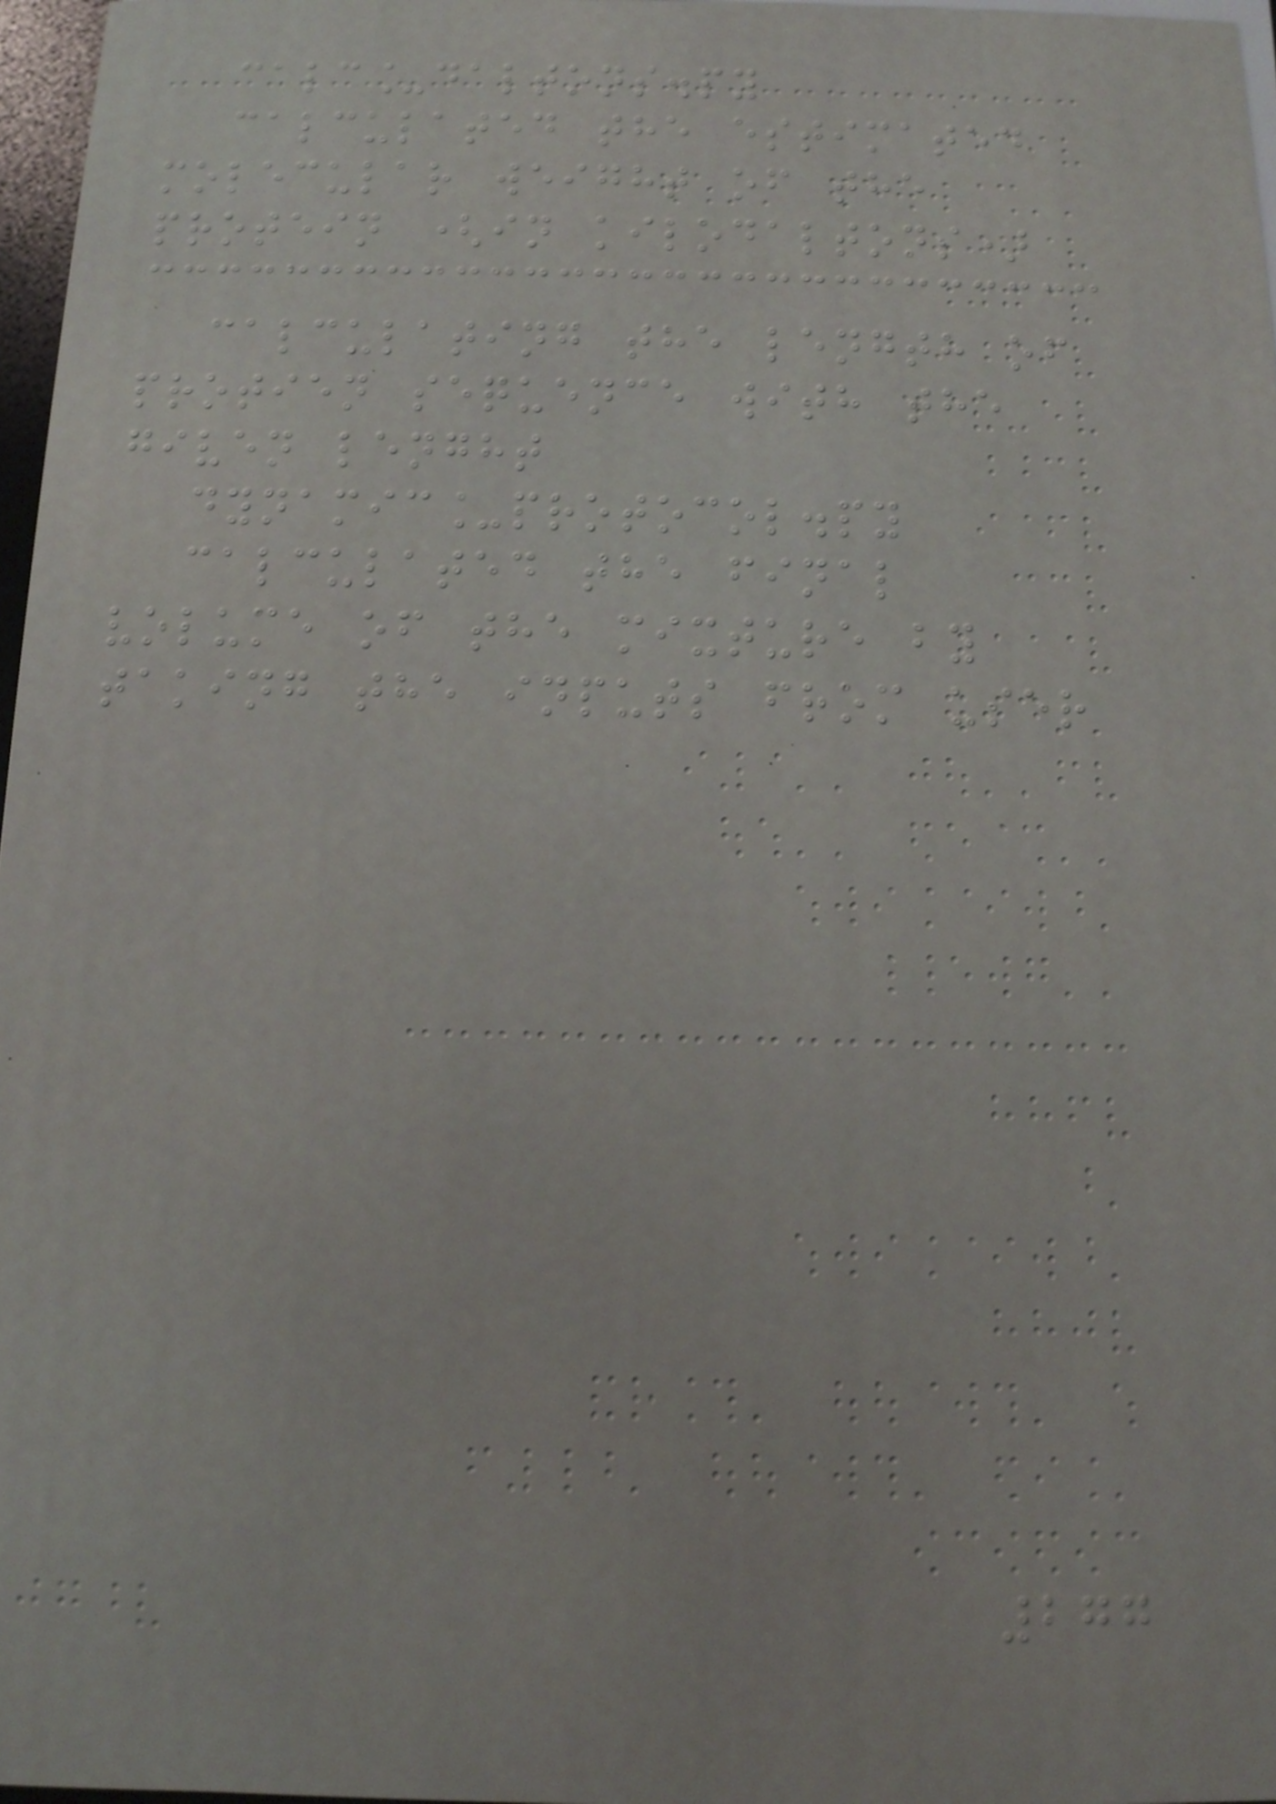calc_daltons.py
calculated the estimated
molecular weight of the
protein (in kilodaltons)
calculating the length of
protien sequence with the
given lenght
dynamic_protocol.py
calculated the final
volume of the mixture by
taking the inputs from user
277
